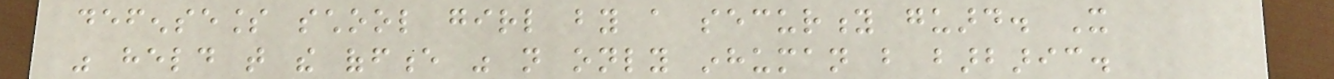defenseless school girl by a security guard. It
was held that the offence was not only inhuman but barbaric.
